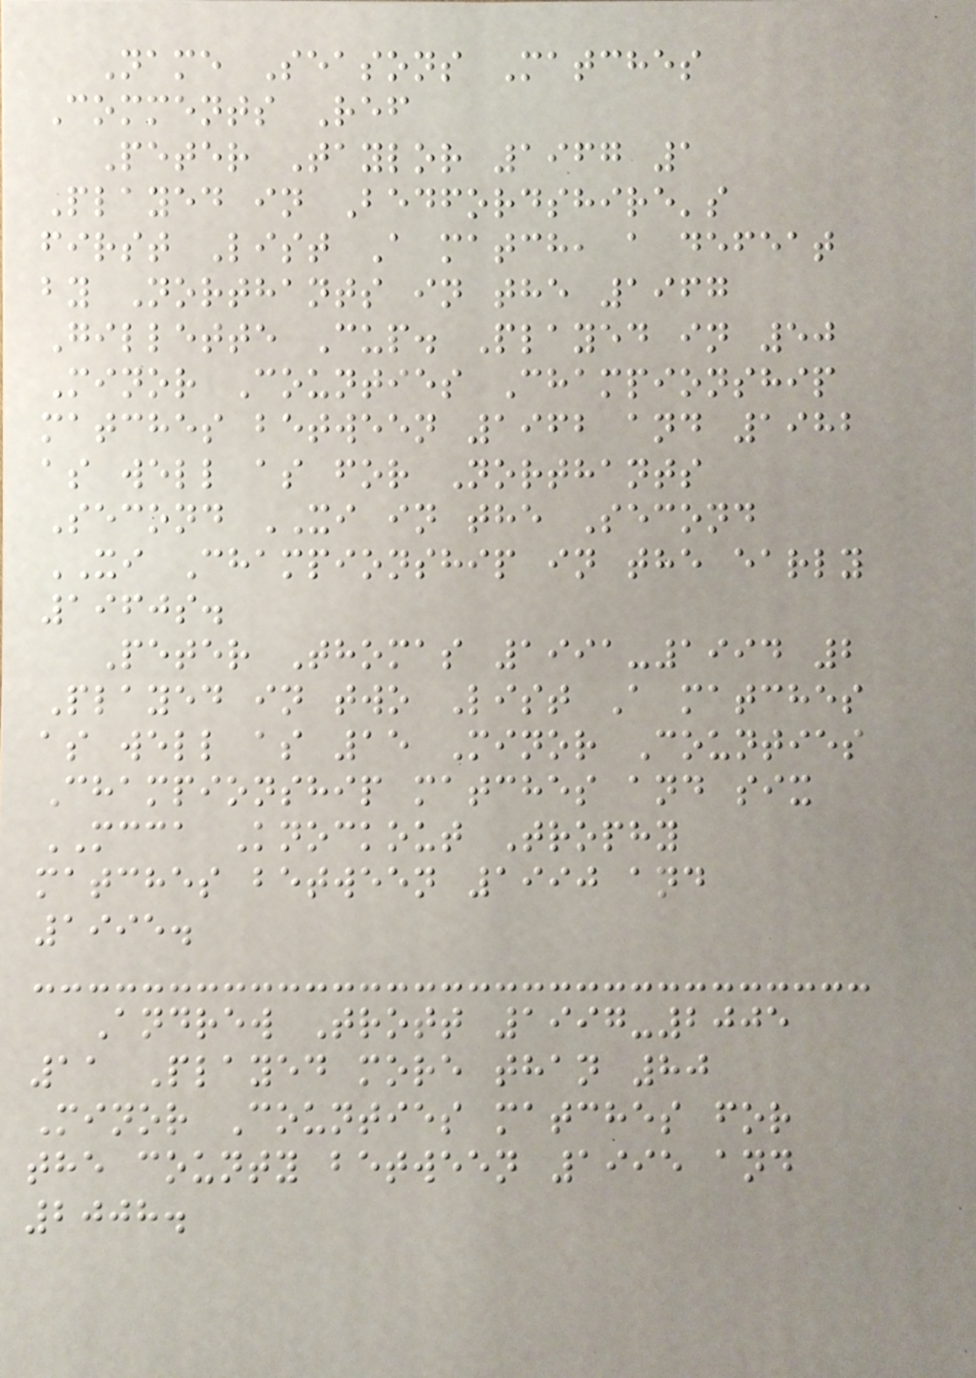Name Seasons Matches
Comments Ref
Peter Taylor 1967 1
Played in Bedfordshire's
first List A match, a defeat
by Northants in the 1967
Gillette Cup. Played in 50
Minor Counties Championship
matches between 1962 and 1982
as well as for Northants
Second XI in the Second
XI Championship in the early
1960s.
Peter Thomas 1991-1994 2
Played in two List A matches
as well as 15 Minor Counties
Championship matches and six
MCCA Knockout Trophy
matches between 1990 and
1995.
Andrew Trott 1997-2005
11 Played more than 80
Minor Counties matches for
the county between 1995 and
2008.
